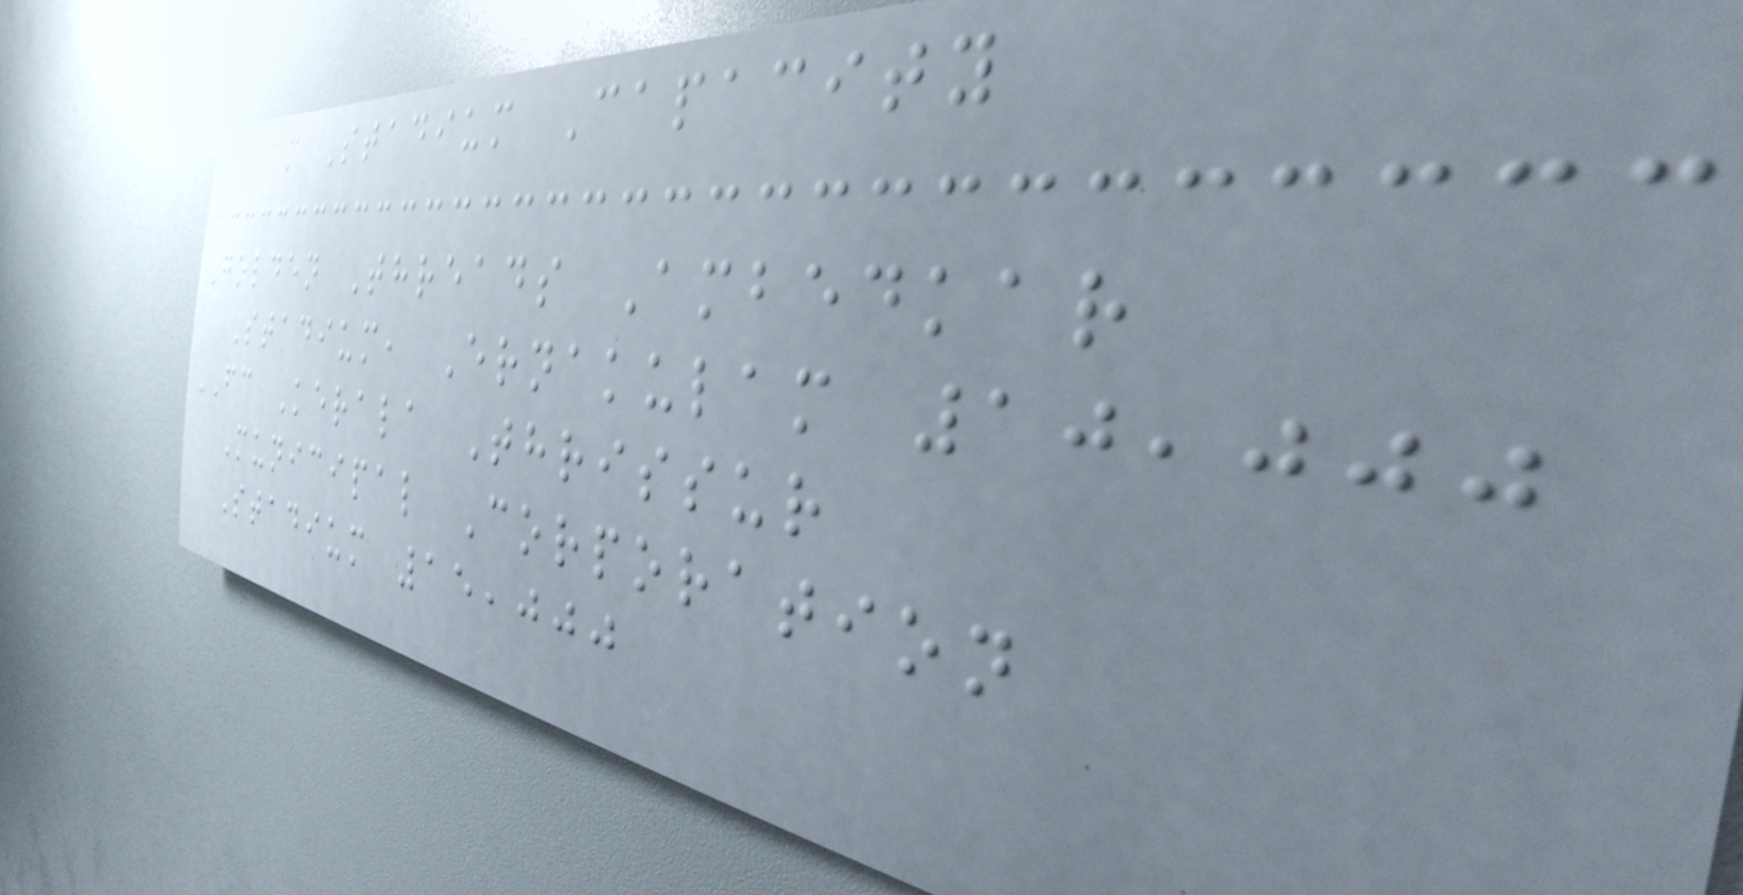Team Stadium Capacity
Golden Threads Ambedkar
Stadium, Ernakulam 10,000
FC Kerala Thrissur
Municipal Corporation
Stadium 15,000
